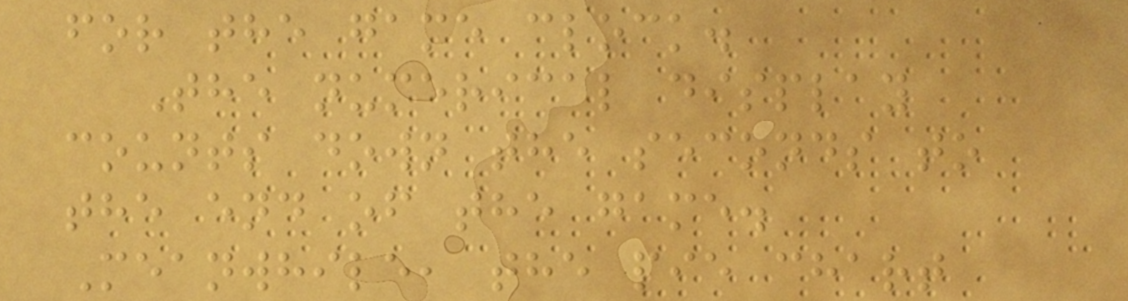for the game clock.
The numerical display
counts down the seconds to
the end of the game.
Meanwhile, the pie chart
